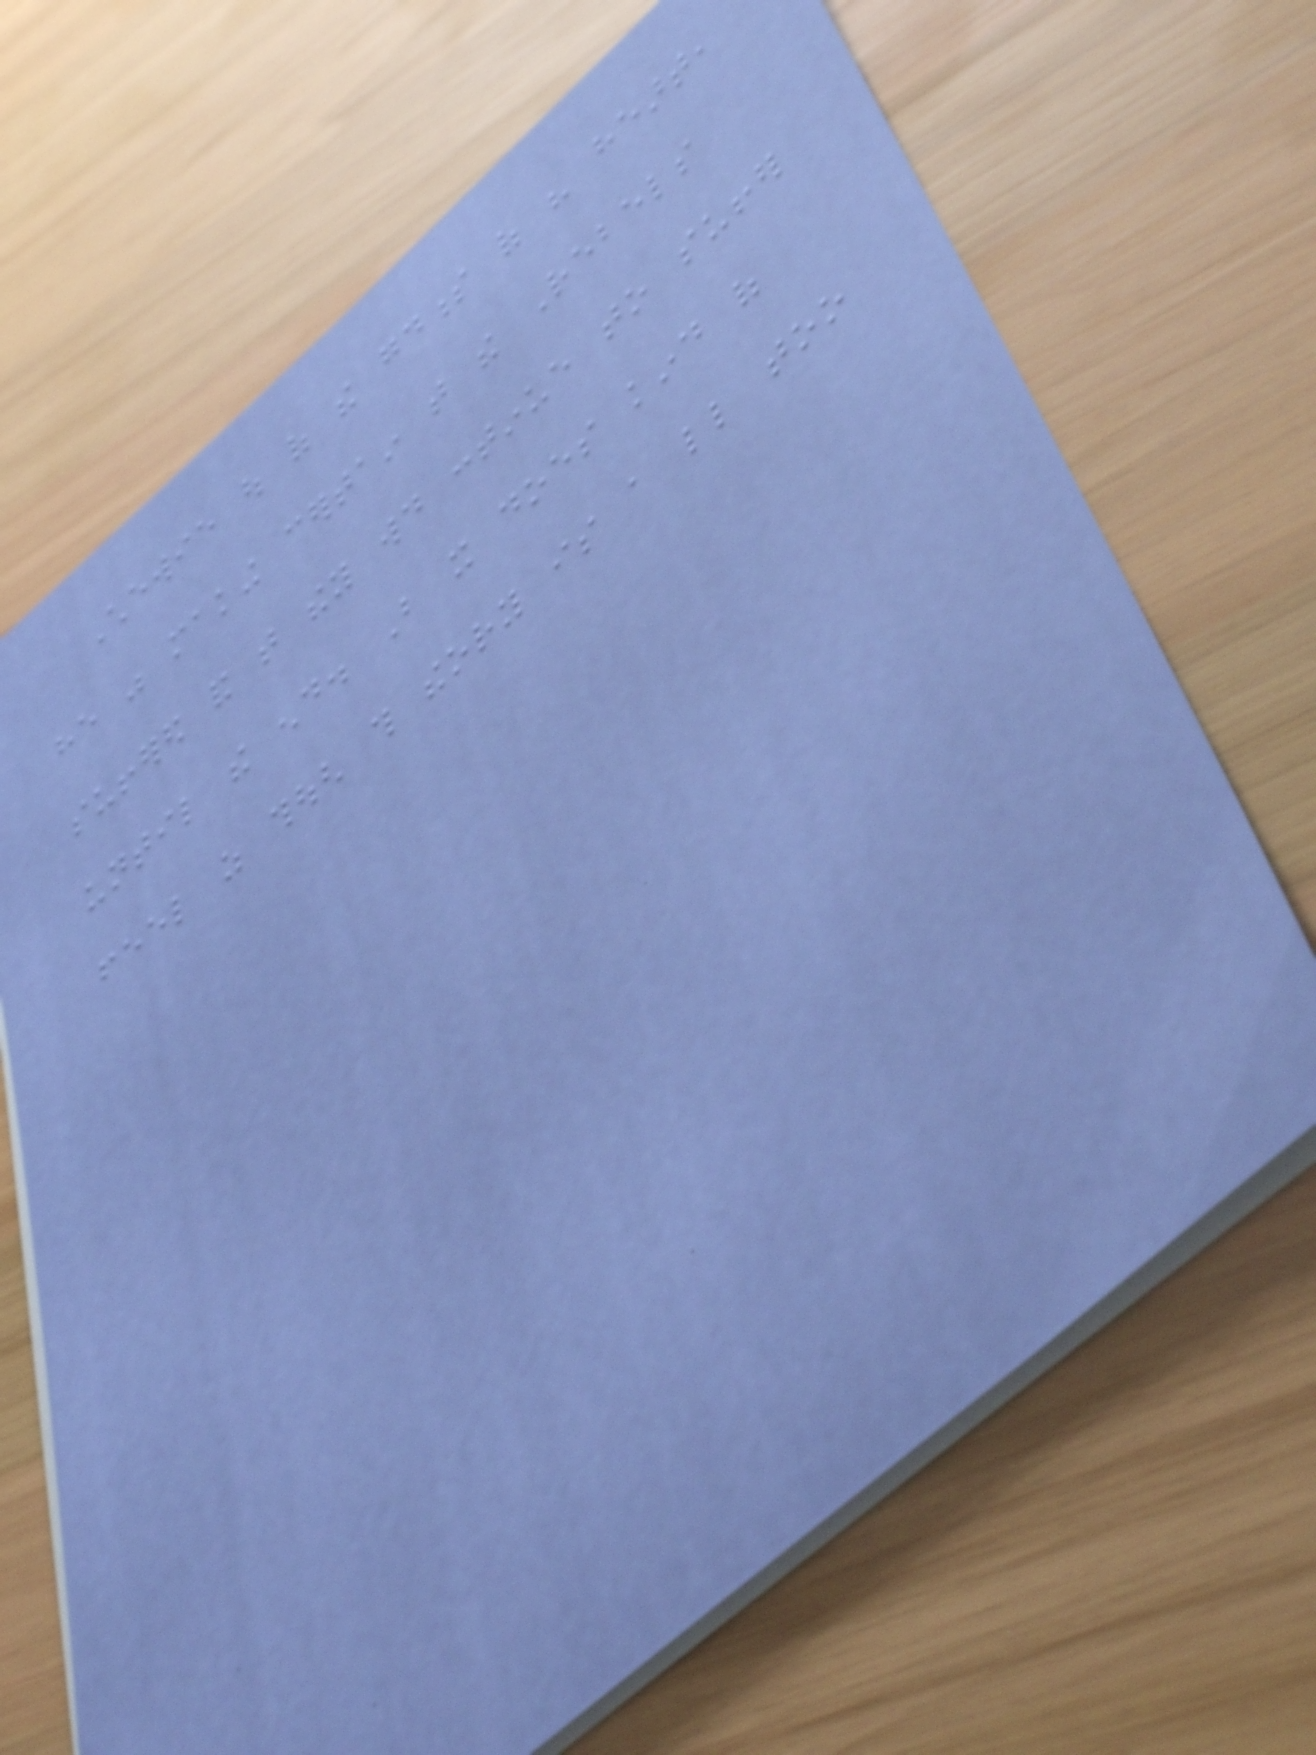Chewie out of the goodness of his heart,
he was making certain that the Rebels
suffered and that they would continue to suffer
until the end. But it does kind of
feel as though this theory is a little too
